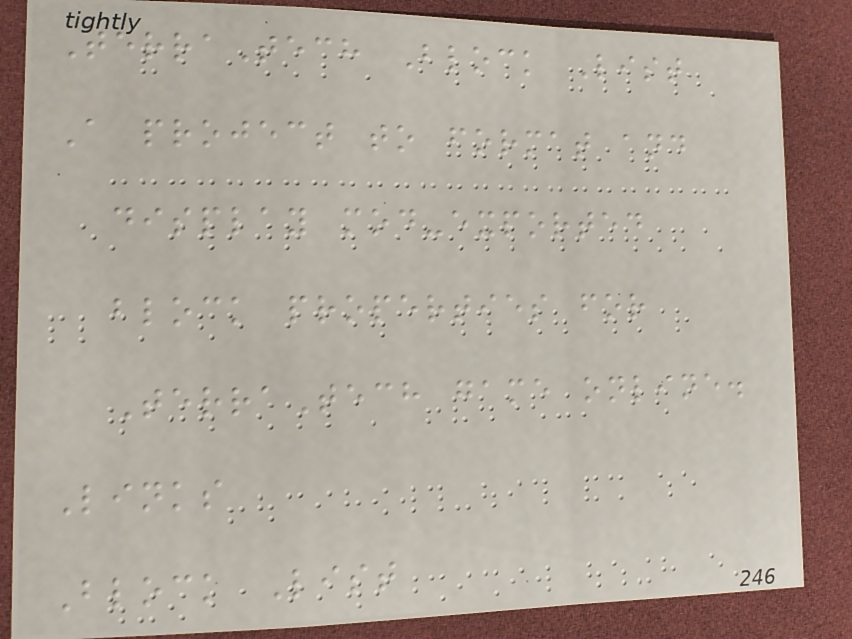TerraTech Block List
A project to format and
display mod-exported
block properties for
TerraTech game online.
Links
Block List
